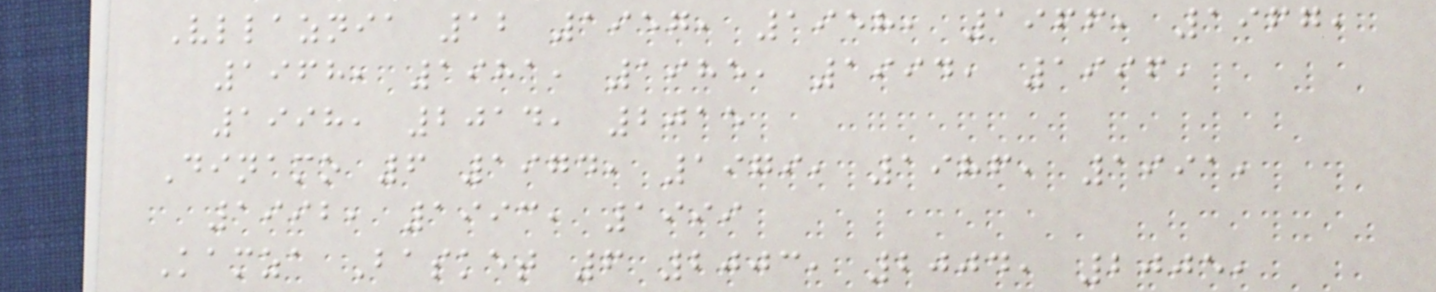Vllaznia 12 1957, 1958, 1966, 1967,
1968, 1981, 1985, 1994, 1996,
1998, 2014, 2015
Dinamo 6 1974, 1979, 1986, 1991,
1992, 1993, 1999
Kamza Basket 6 2003, 2004, 2005,
